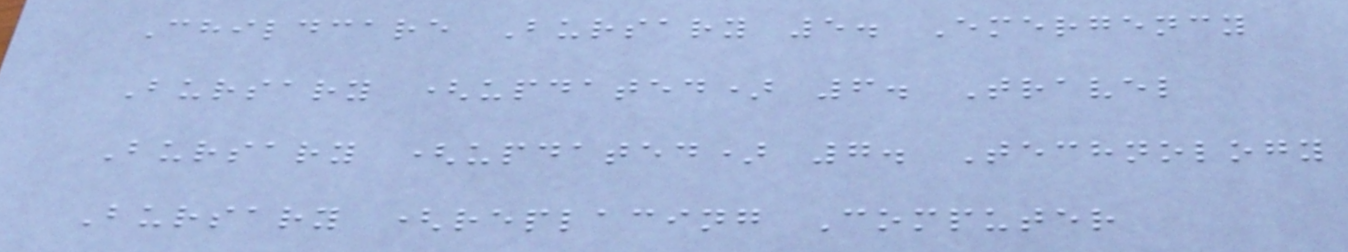Childcare Bursary 5. Emergency
Bursary (updated) 6. Travel
Bursary (updated) 7. Technology
Bursary (replacing Computer
